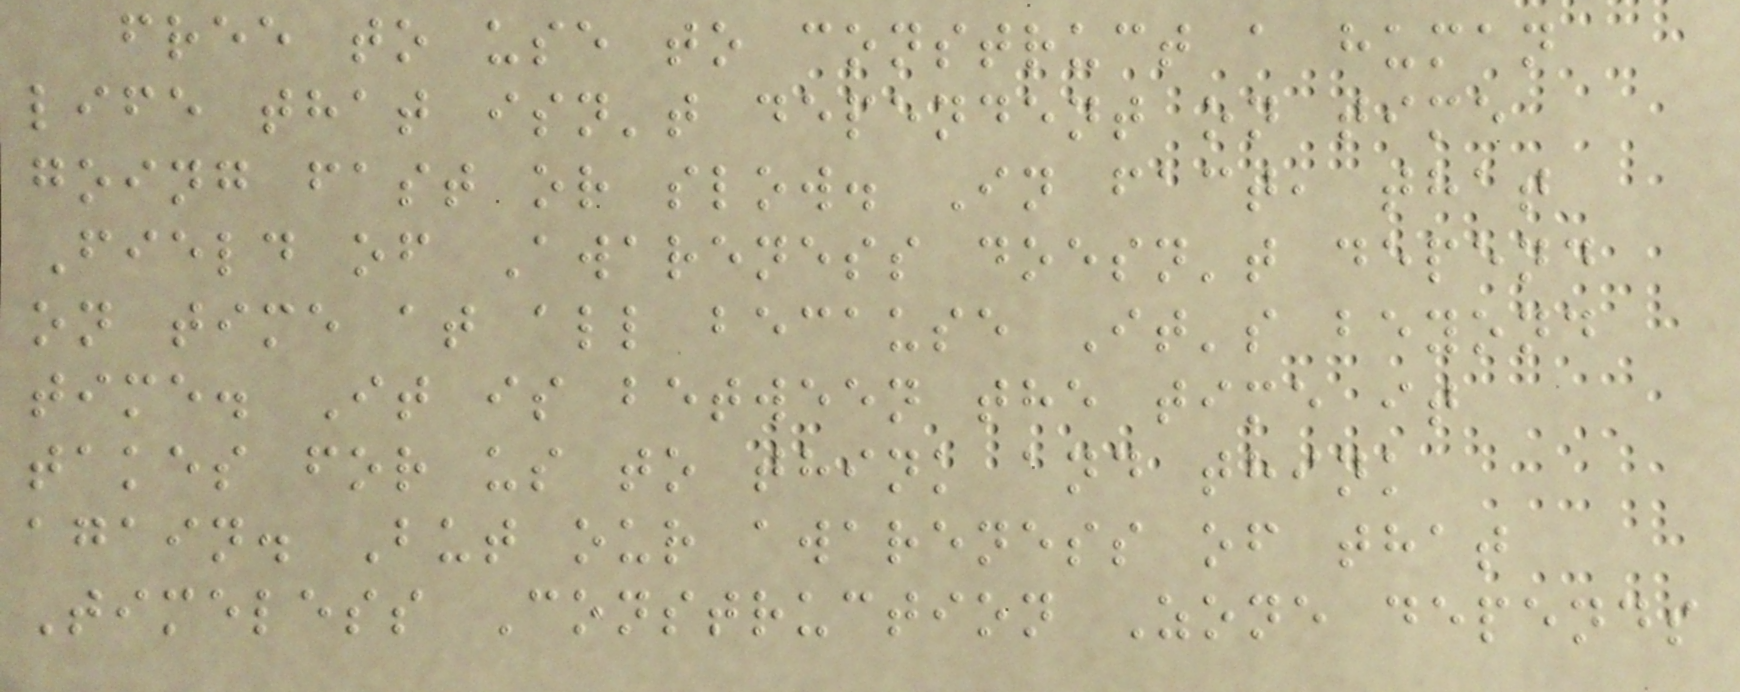free to use to construct a human
life that isn't dependent on time
going fast or slow. In fact, that
Field of Awareness doesn't depend
on time at all because It's beyond
time. It is between the time it
takes for us to think and think
again. But our awareness of that
Timeless Construction Zone depends
